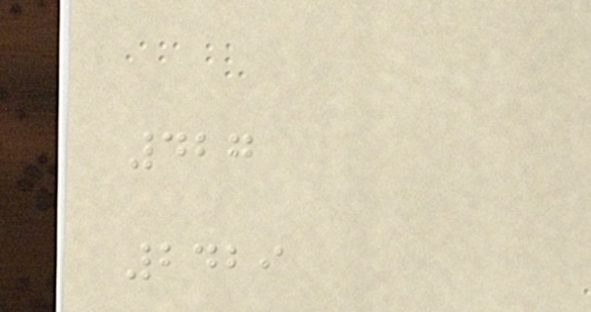427
2429
